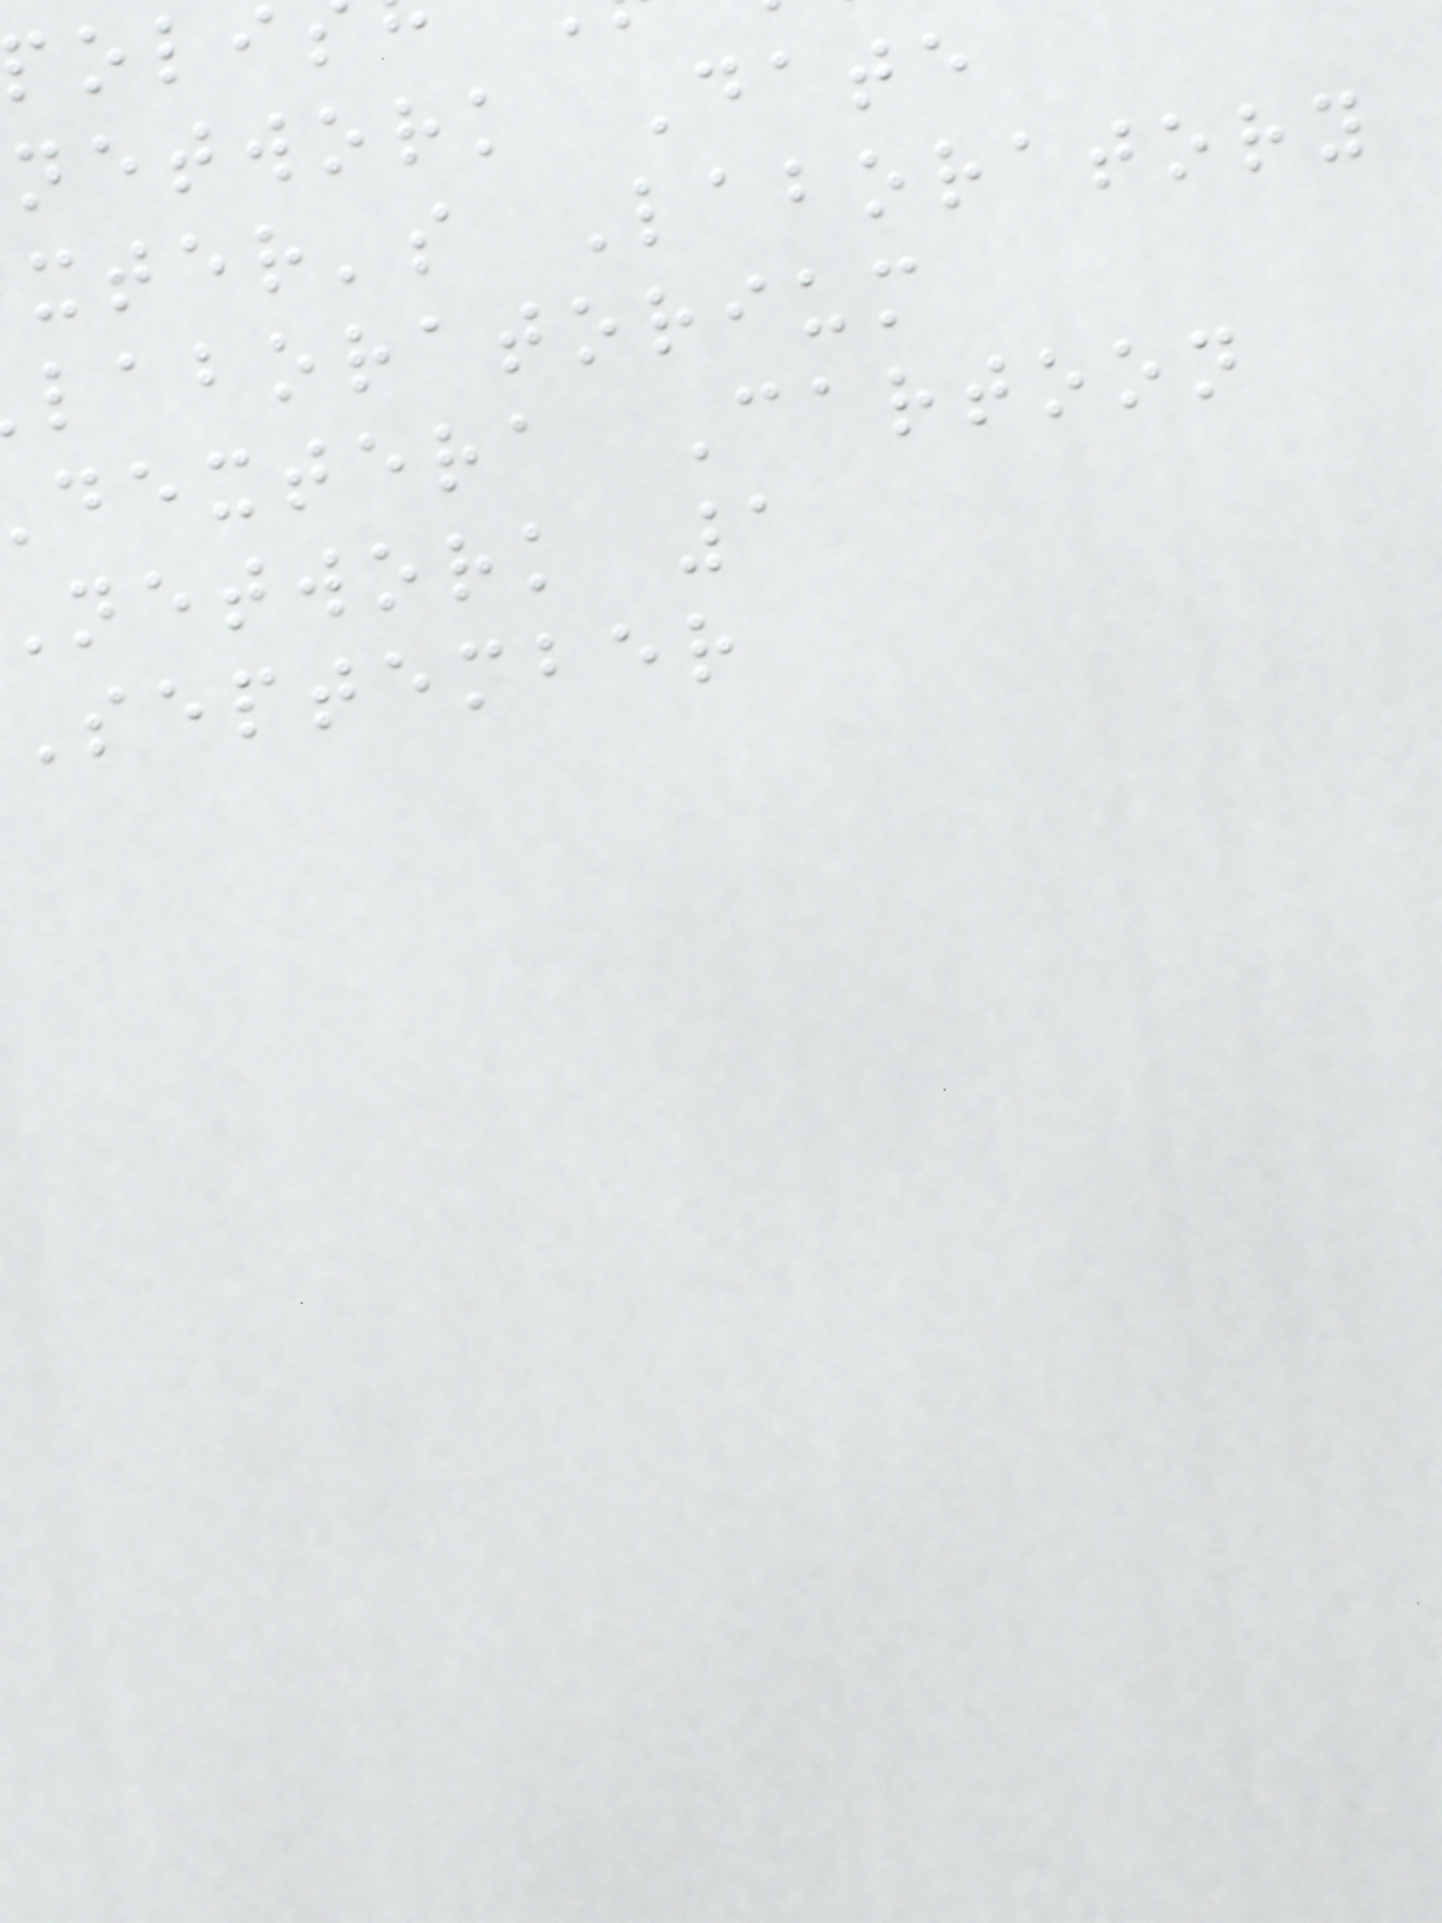network Date
xter's Laboratory
laboratorium
dextera Cartoon
network 1
September
